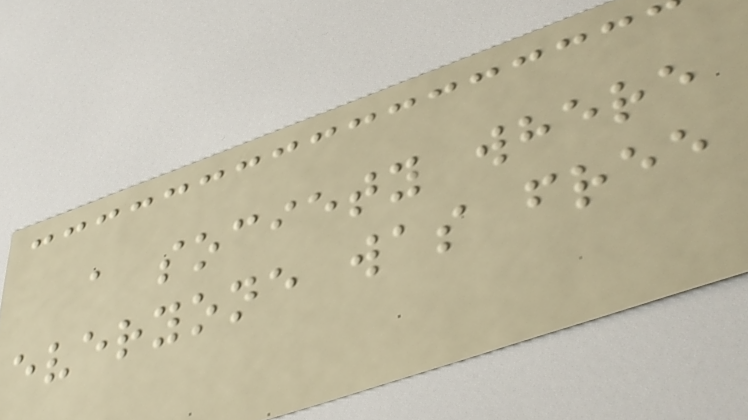a society where
everyone was free
